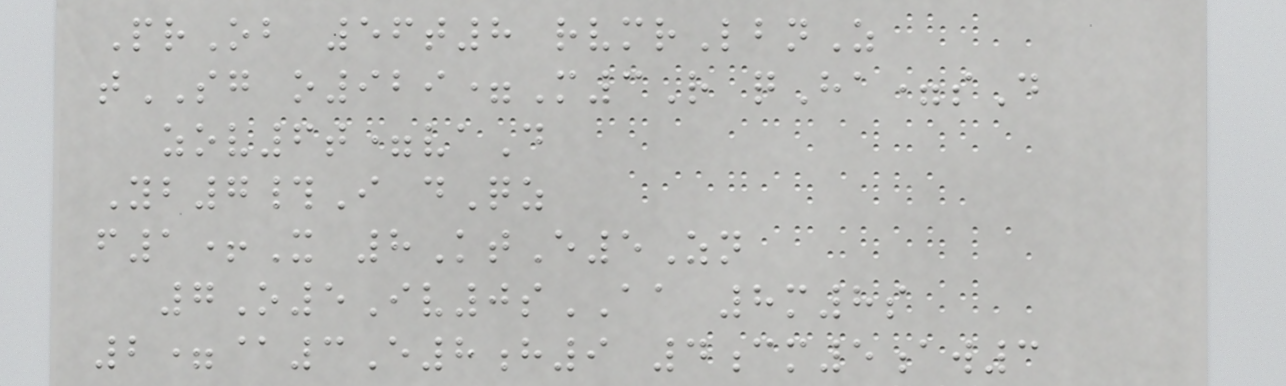PrOb 56t8 rvmrLbnZ
tSG o929=M3R qHa=sD
zov6t=vaD
Yb7#I dQz
f1+X 8KtE5Zn
7O5Iv0sAA 8m8s
2=@3E8h9 4cm5aw3
